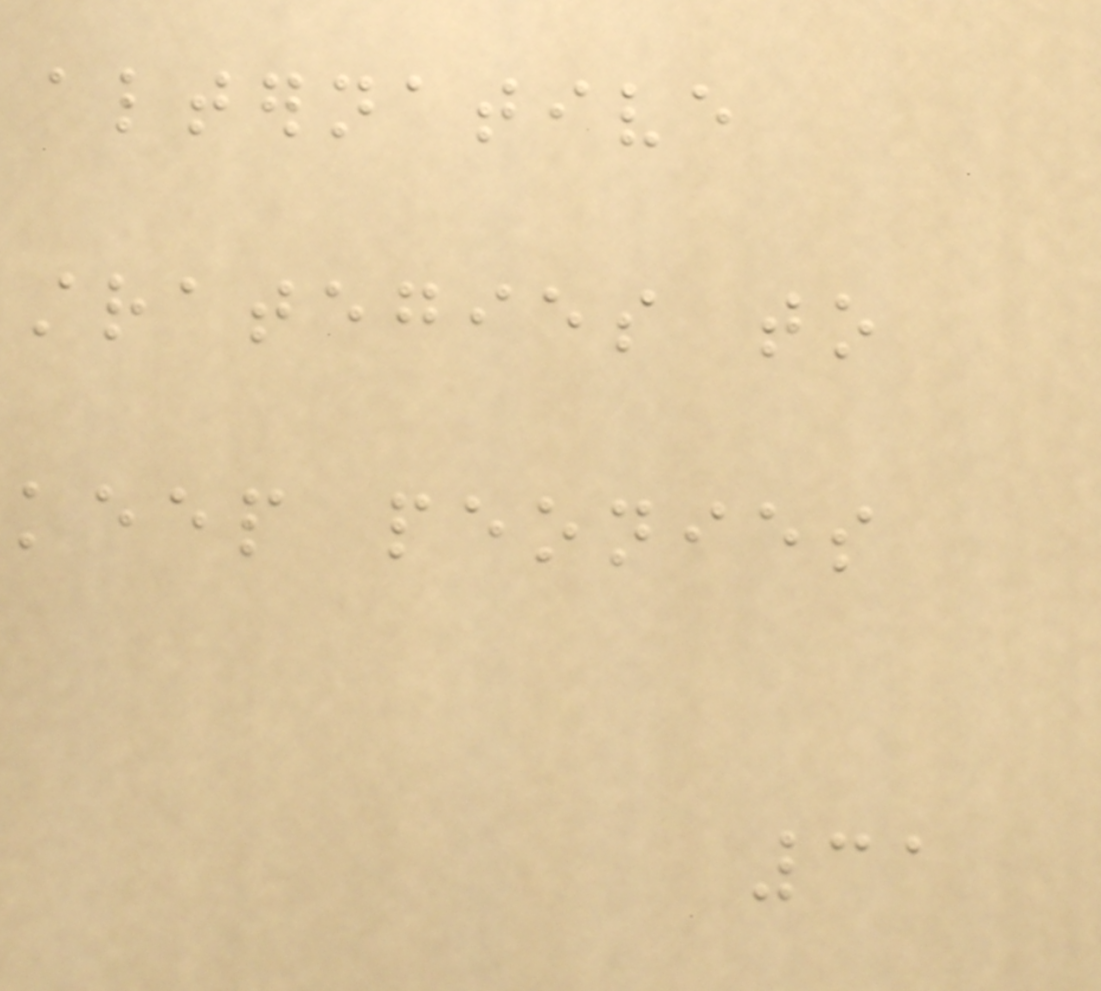alternative
strategies to
keep peonies
31
